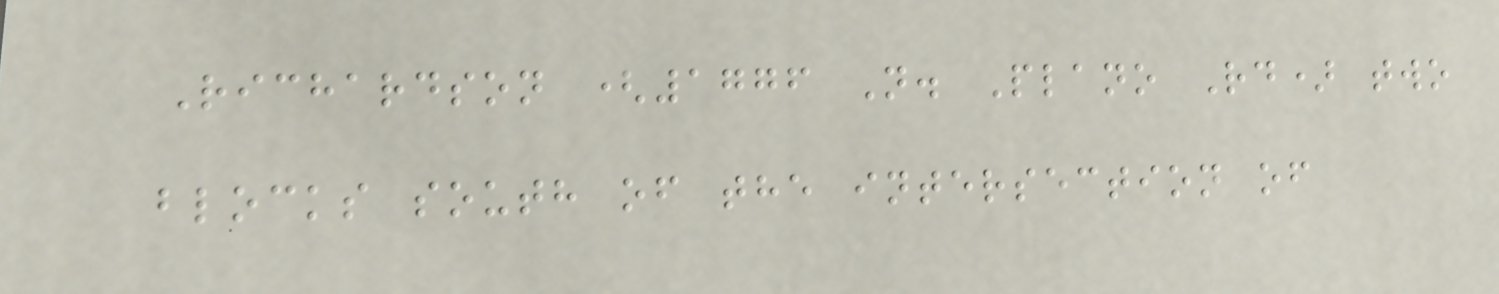Richardson (1776 N. Plano Rd) two
blocks south of the intersection of
